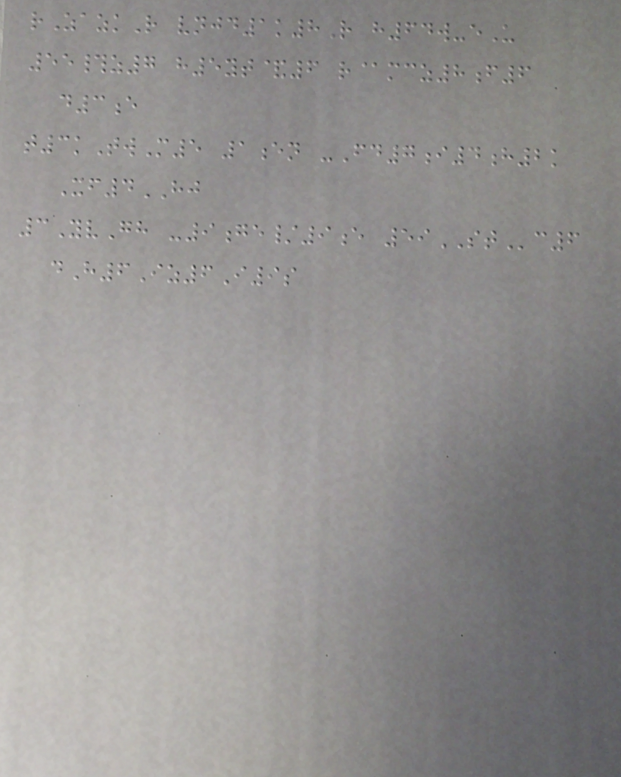rZazkR vnjd1k8R h64w-eU
55#z7 h5yt&6 r@mcz8f6
d3e
t3kTwM5 1en -Fd7i4h2k
Xf4HJ
3YvGh -9ge/9e 59STc6
dH6Iz6I9s
